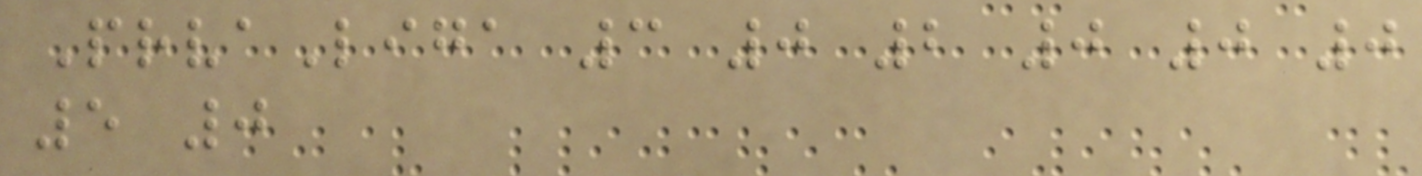PrvaLiga 3 0 2 0 0 0
5 0
